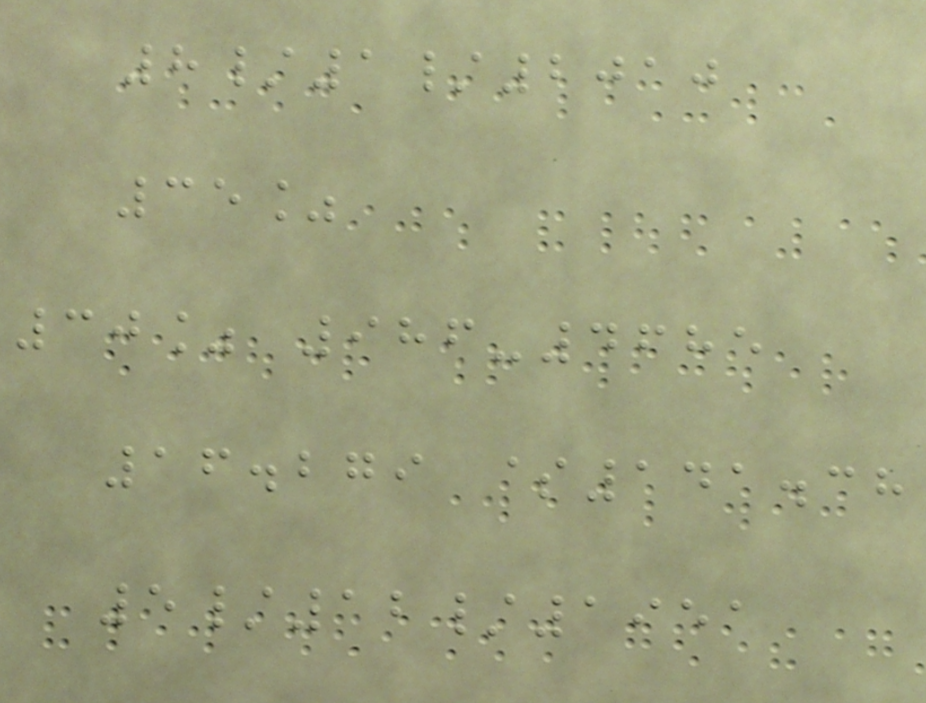8/1/2010
35%
30% 986-4685
16.279 $141.38
5/12/1951
